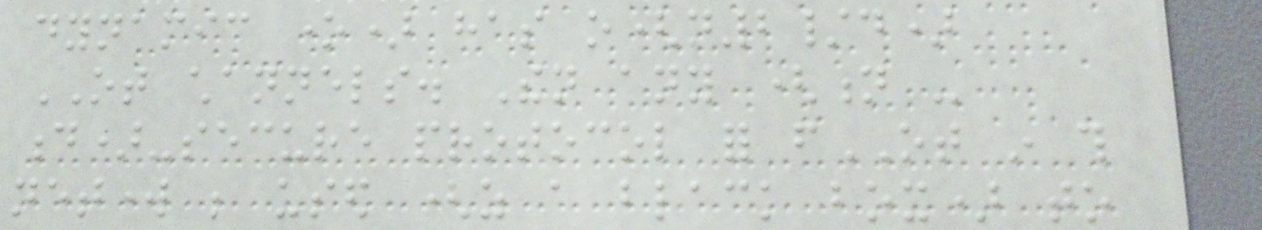dynamic one) has o(n2/d)
OT channels. Then any (n -
d)-secure protocol for fOT in this
network be used (as a black box) to
